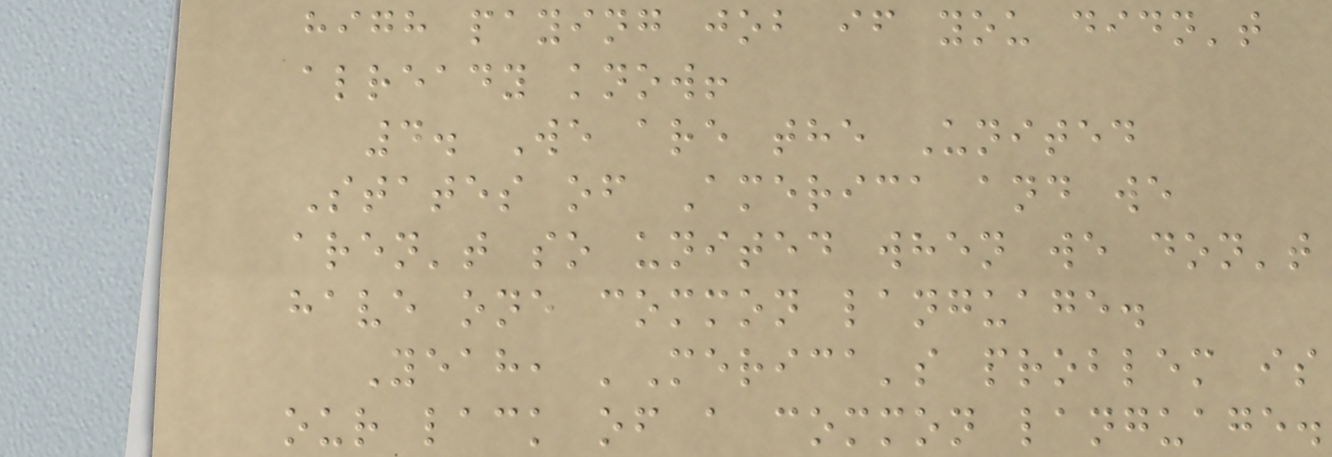high paying job if you didn't
already know!
4. We are the United
States of America and we
aren't so united when we don't
have one common language.
Yeah, 'Merica's problem is
our lack of a common language.
